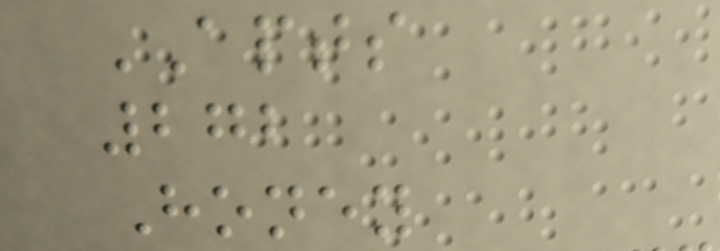APTS
272
Honey
